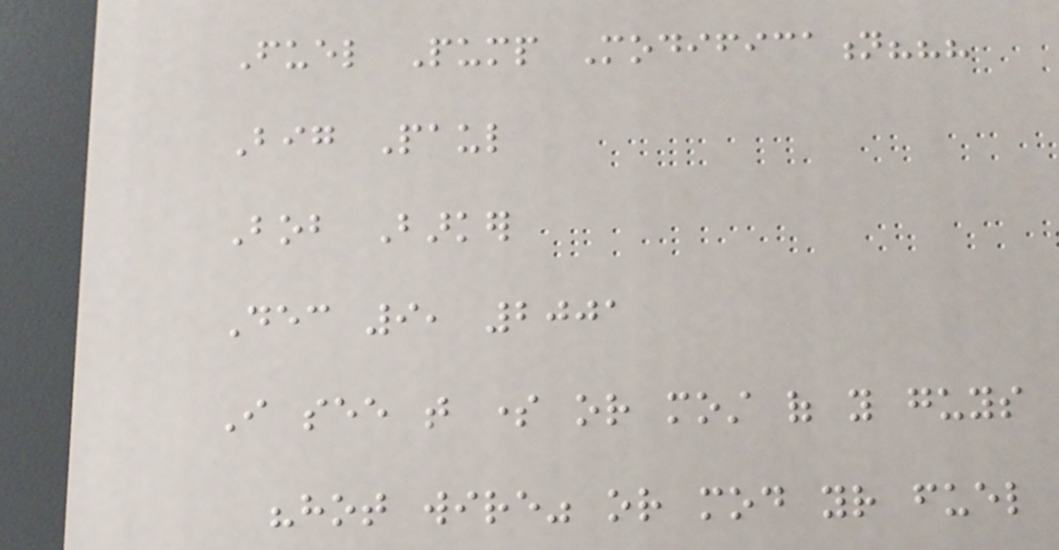Fuel Pump Modification???
Big Paul
Bob Barker
Dec 9, 2001
I see that some or most of you guys
"hot wire" or mod your fuel
